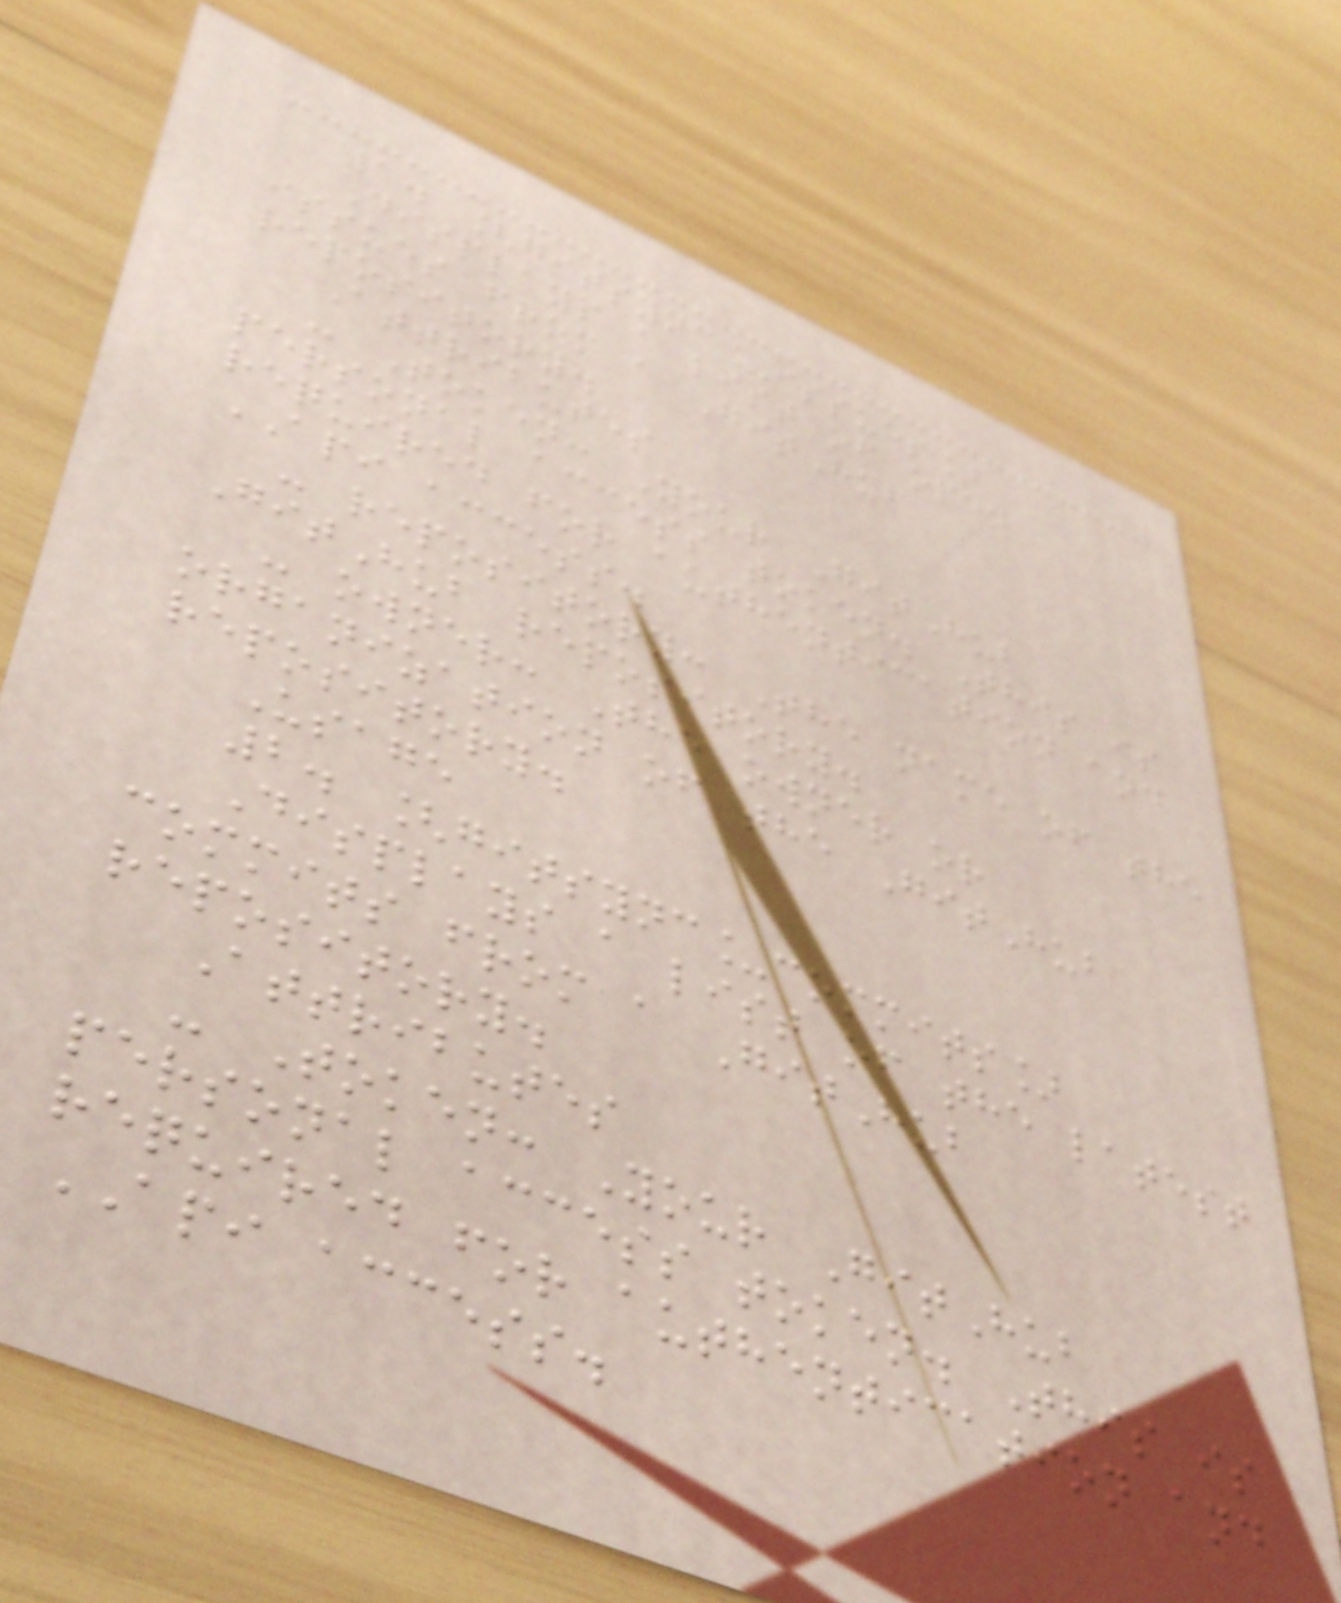1. [gitsync_issues]
Displays a list of open
issues from a GitHub
repository.
Attributes
- Token: Your GitHub
personal access token. This is
required for authentication and
API access.
- repository: The name of the
GitHub repository.
- owner: The owner or
organization of the GitHub
repository.
Usage
2. [gitsync_commits]
Displays a list of the latest
commits from a GitHub
repository.
Attributes
- Token: Your GitHub
personal access token. This is
required for authentication and
API access.
